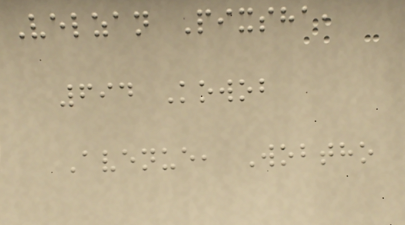Velzan Pixsha,
694 Kowob
Avenue, Wobtho
